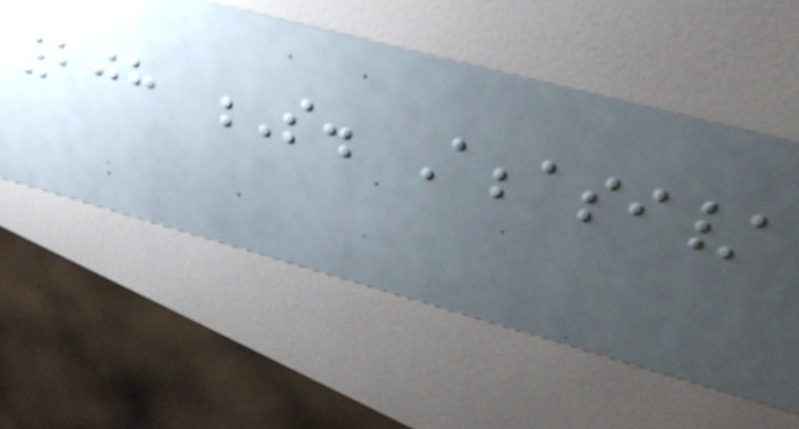208 S. Abbasi/
